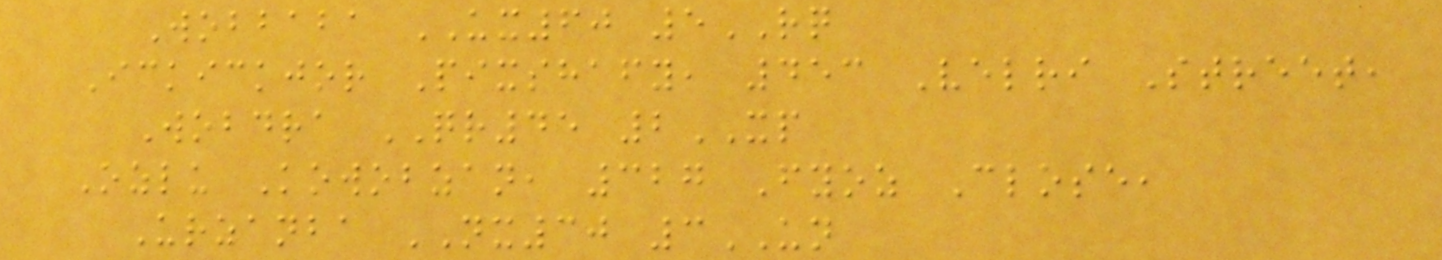Wobbaba UX60 5RQ
Ickickjor Pixshafy, 453 Velri Street,
Wobdra QR45 2XP
Ozlu Kowobzan, 327 Fyoz Close,
Urzanba NX30 3UN
